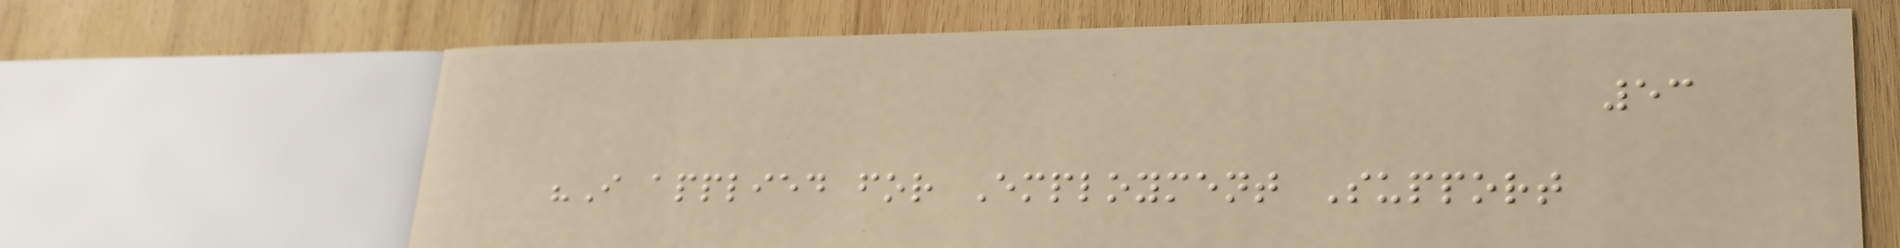53
"I applied for Employment Support
